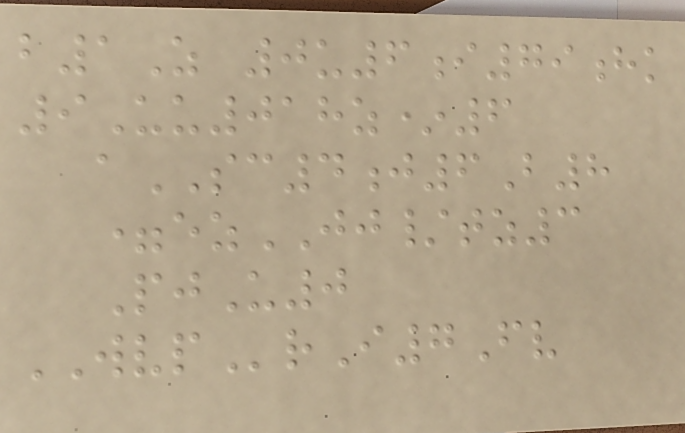b1Z 0u6i79hk
9Uu018z*6
aSC4j6B8
=ezJJ/tz3
PjU0
WVPrI7Fv
